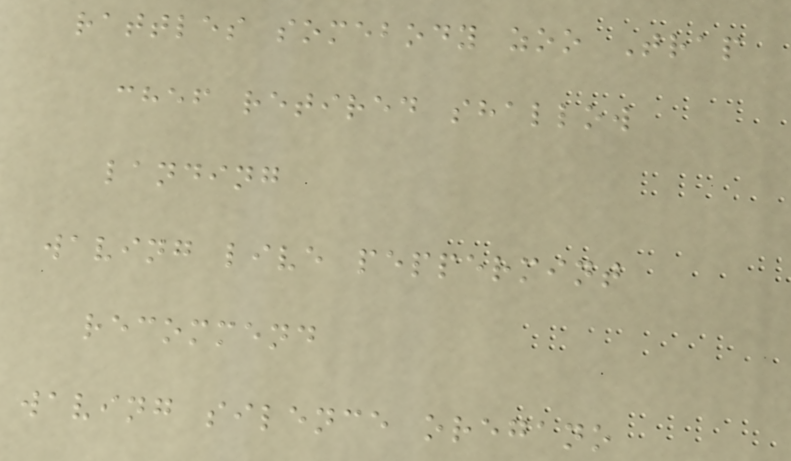rattles somebody zoo Trap
chef retired shallow
landing
waving live peppermint
recommend
waving silence oregano
